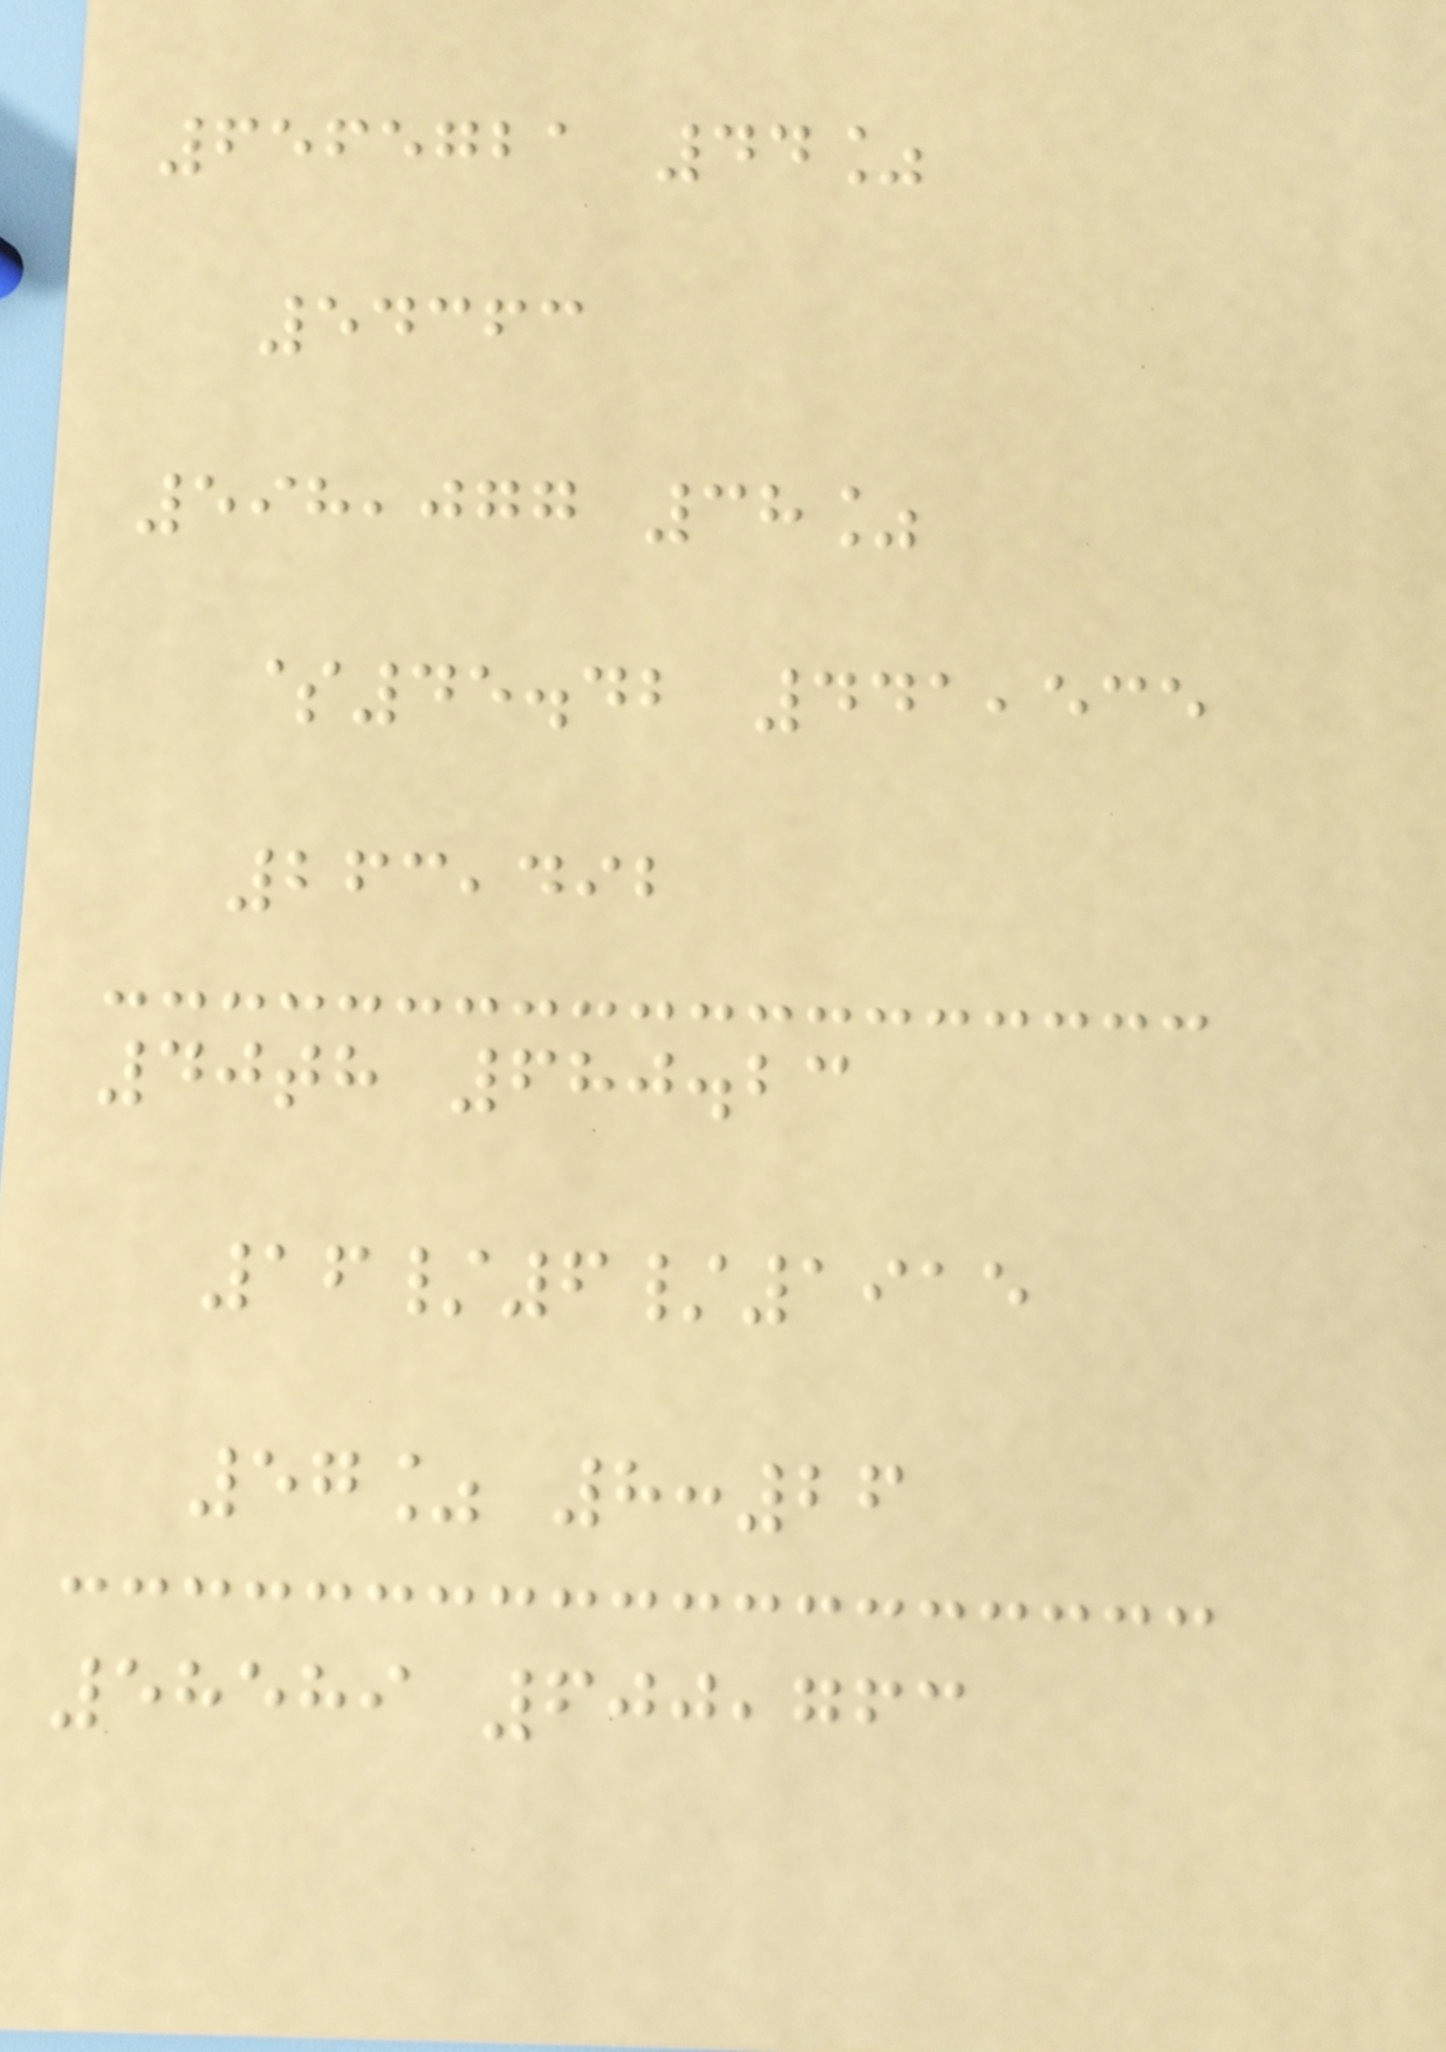6565721 44%
54363
598,077 38%
$45.42 441,535
263,492
40th 680.23
16/6/1915
57% 8:26
58589 600,763
